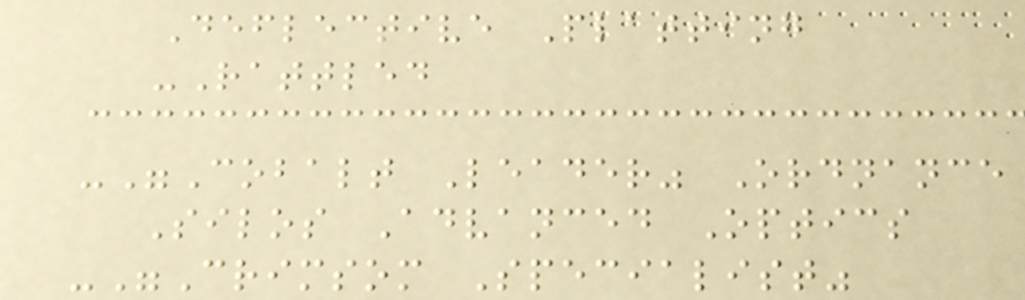Deflective Platting
-Rattled
-"Cobalt Leader" Ordnance
Silos Advanced Optics
-"Crimsom Specialist"
